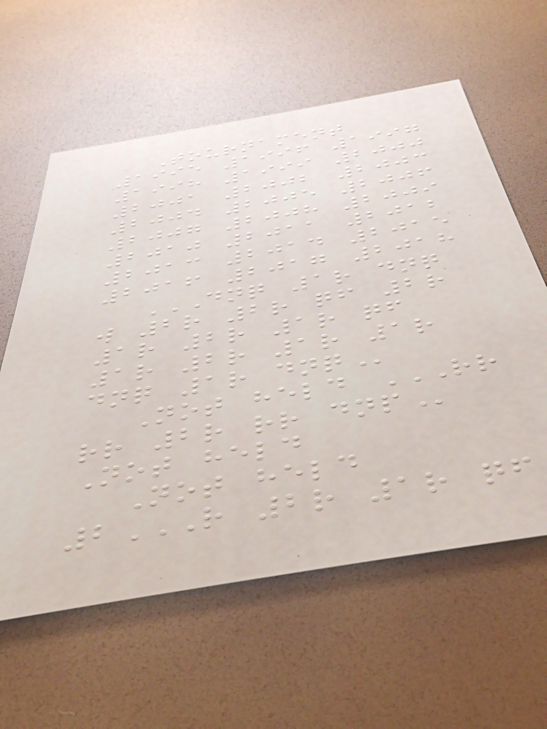Tournament
1995 1996 1997
1998 1999 2000
2001 2002 2003
2004 2005 2006
2007 2008 2009
2010 2011 2012
2013 2014 2015
2016 2017 2018
DNQ 1R DNQ
W 2R 2R QF 2R
1R 2R 1R QF
1R 2R 1R 1R
DNQ 1R DNQ
Not held RR
RR 2R RR DNP
Not held
Not held
2R 2R 1R QF
